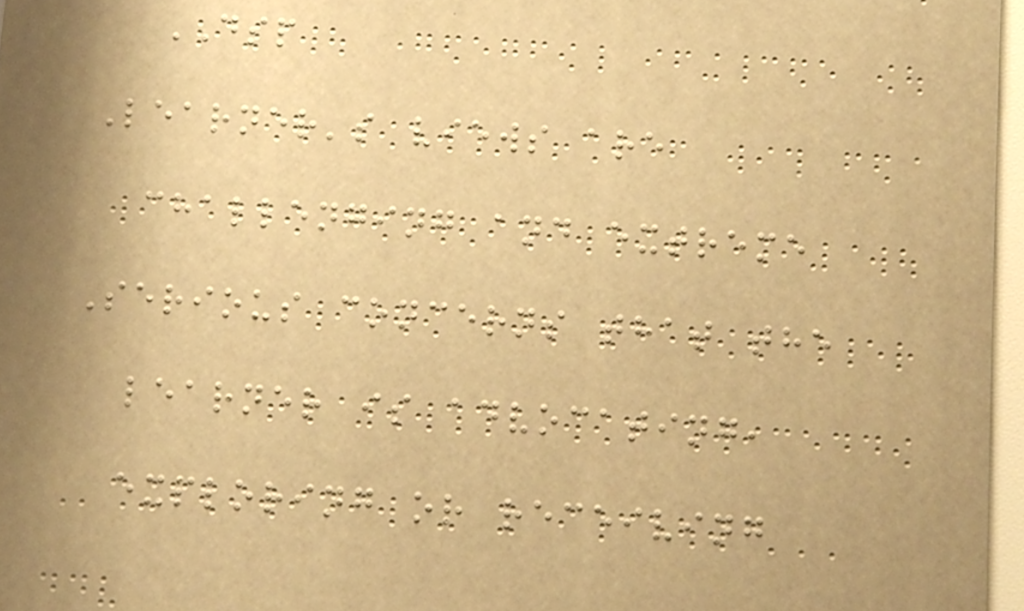DSP
Learner's views are
challenging and extreme
Serious concerns that the
learner is advocating,
exploring or receiving
